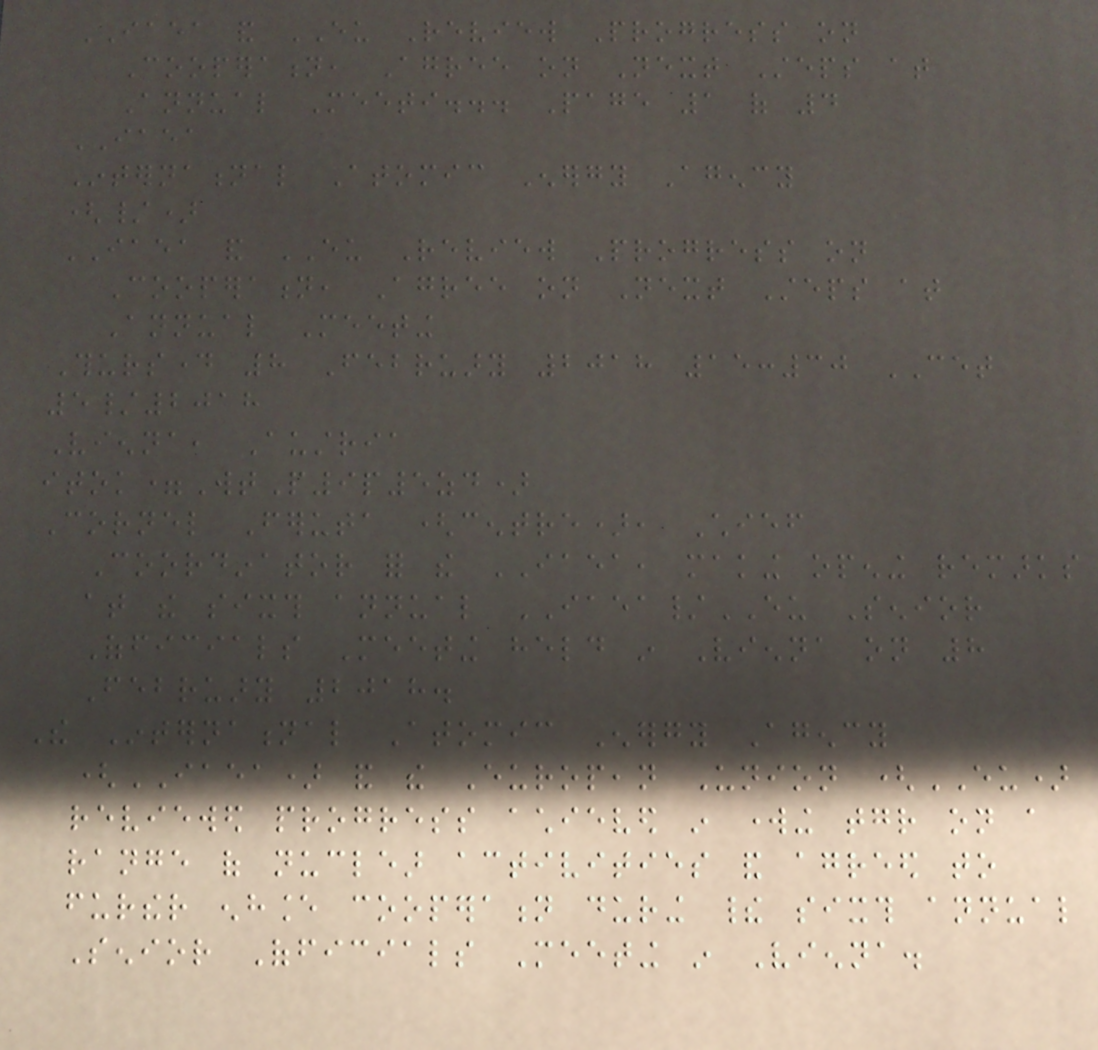IAEA and EU Review Progress on
Cooperation, Agree on Next Steps at
Annual Meeti... Page 1 of 4
IAEA
International Atomic Energy Agency
(/)
IAEA and EU Review Progress on
Cooperation, Agree on Next Steps at
Annual Meeting
Thursday 8 February 2018 15:30 CET
5/2018
Vienna, Austria
itok=WtP9p5zd)
Cornel Feruta (centre), Chief
Coordinator for the IAEA, making opening remarks
at the sixth annual IAEA/EU Senior
Officials Meeting held in Vienna on 8
February 2018.
The International Atomic Energy Agency
(IAEA) and the European Union (EU)
reviewed progress achieved in working together on a
range of nuclear activities and agreed to
further enhance cooperation during their sixth annual
Senior Officials Meeting in Vienna.
